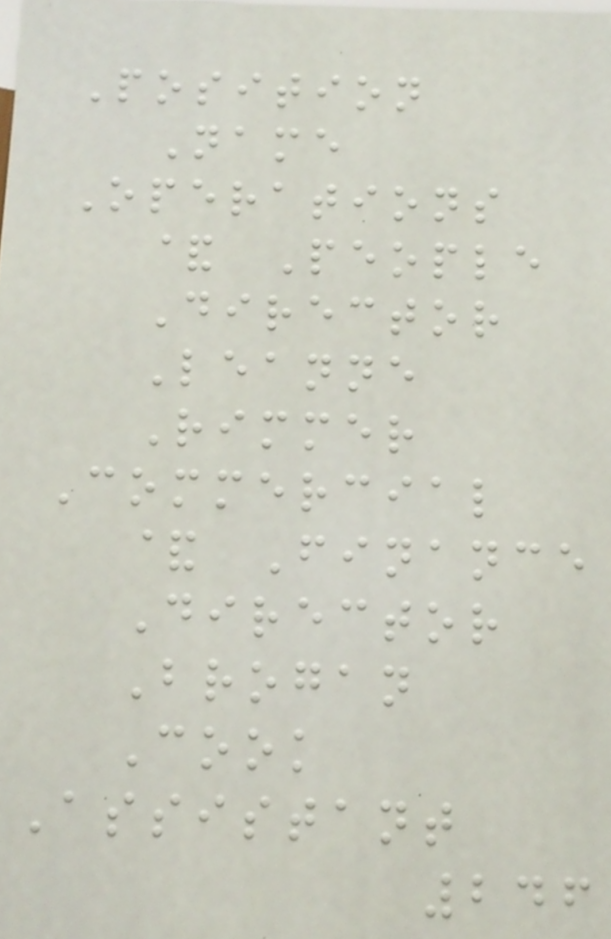Position
Name
Operations
& People
Director
Leanne
Rimmer
Commercial
& Finance
Director
Brogan
Cook
Assistant
246
